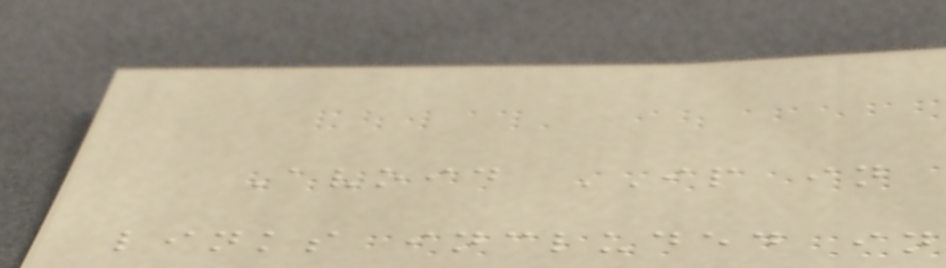Avoid IP in
links included in
